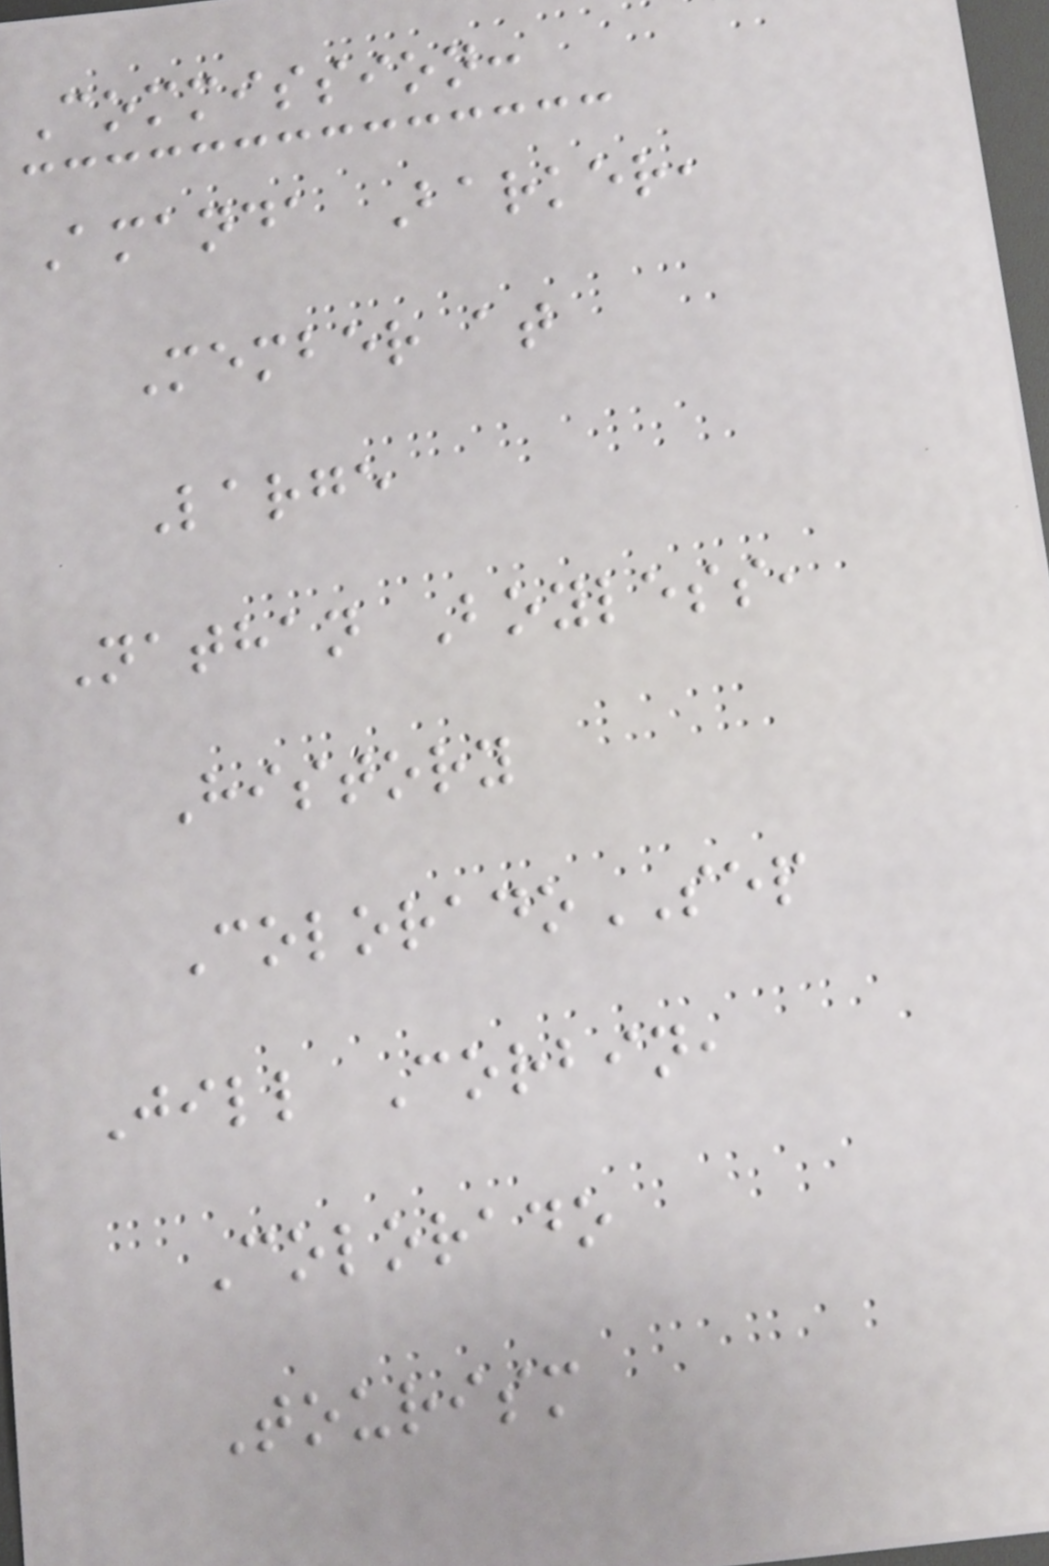Commission:
Amanda Barker,
Member at
Large
Nathan Boyless,
History
ColoradoSEP
Jill Corbin,
Colorado
Tourism
